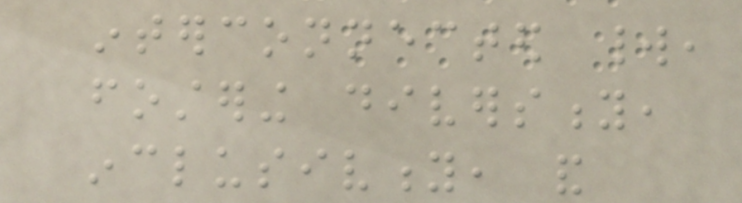interconnected world,
fostering diversity,
inclusivity, and
